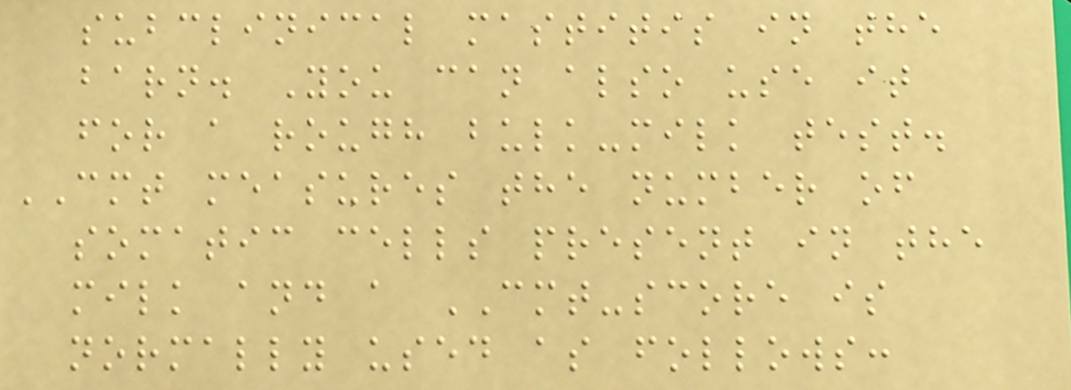subclinical mastitis in the
barn. You can also use it
for a rough bulk-milk test.
CMT measures the number of
somatic cells present in the
milk and a CMT-score is
normally used as follows:
